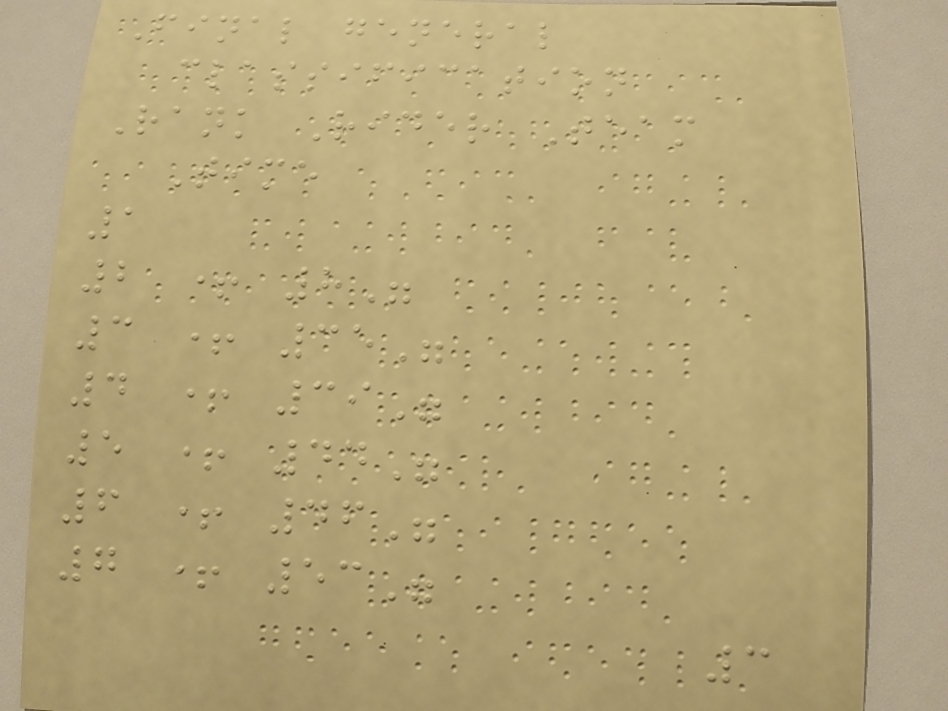Final general
classification
Rank Rider Team
Time
1
2 + 8"
3 + 35"
4 + 39"
5 + 44"
6 + 46"
7 + 53"
3
